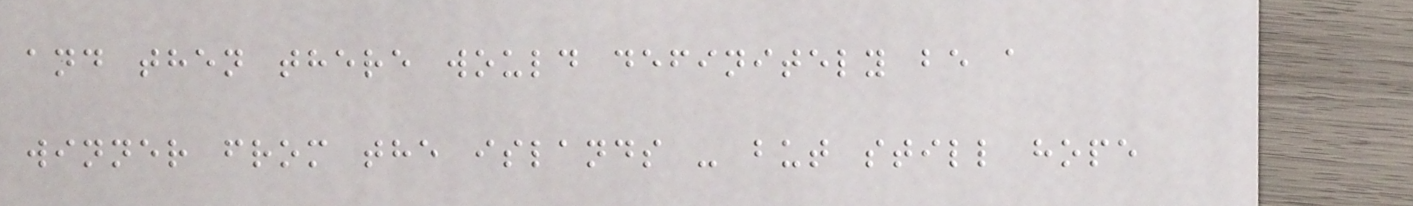and then there would definitely be a
winner from the islands - but still hope
